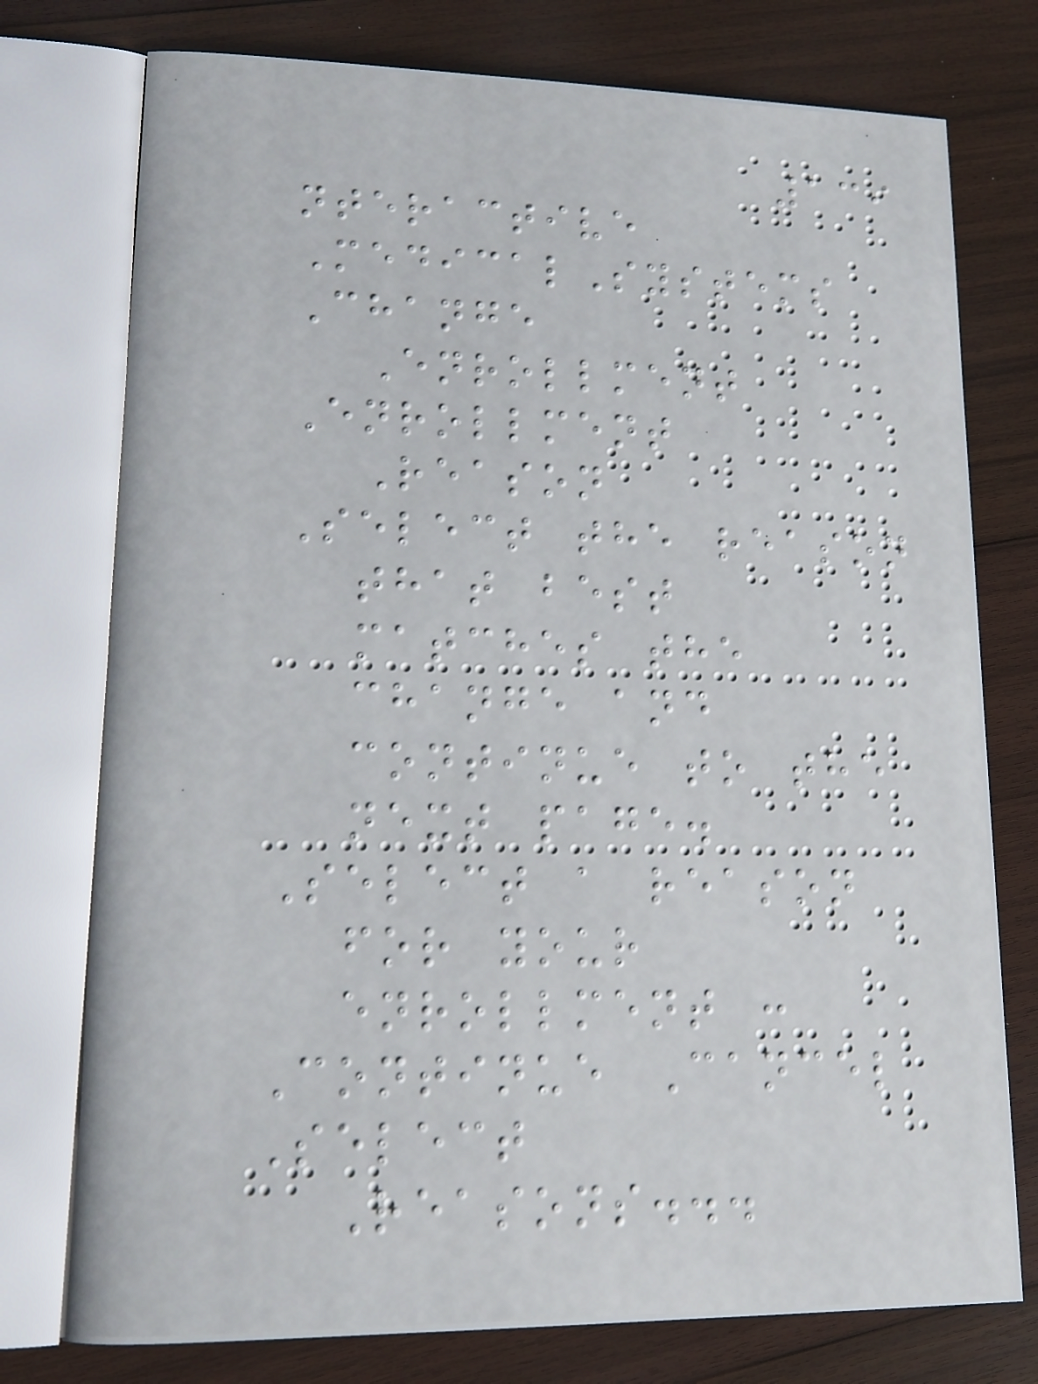139
nteractive
MedicalSystems
Change
Enrollment
Enrollment
Reason
Select the reason
that best
matches the
change and
continue to the
next page.
Select a reason
for your
enrollment :
Continue Cancel
Select
Reasons...
